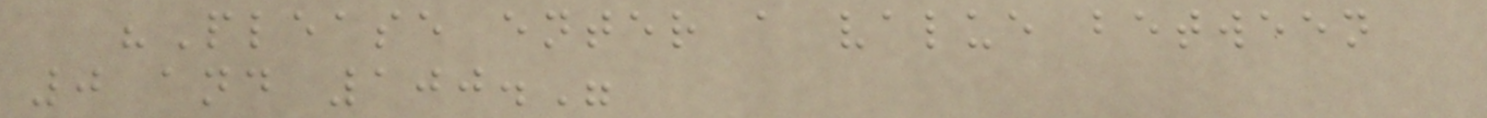"Please enter a value between
0 and 100."
